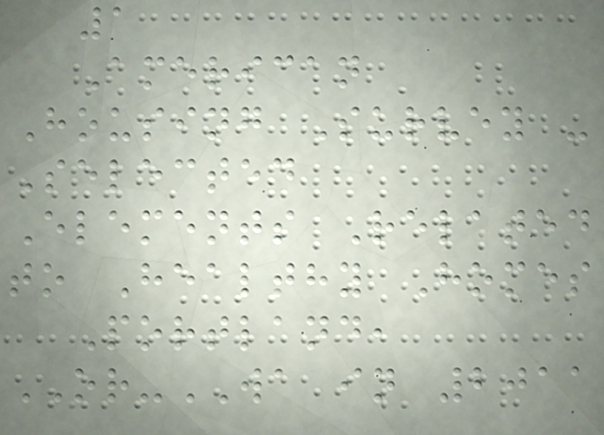1
American
Housing Survey -
Selected
Elements Related
to Healthy Homes
Portland,
OR-WA in 2011
